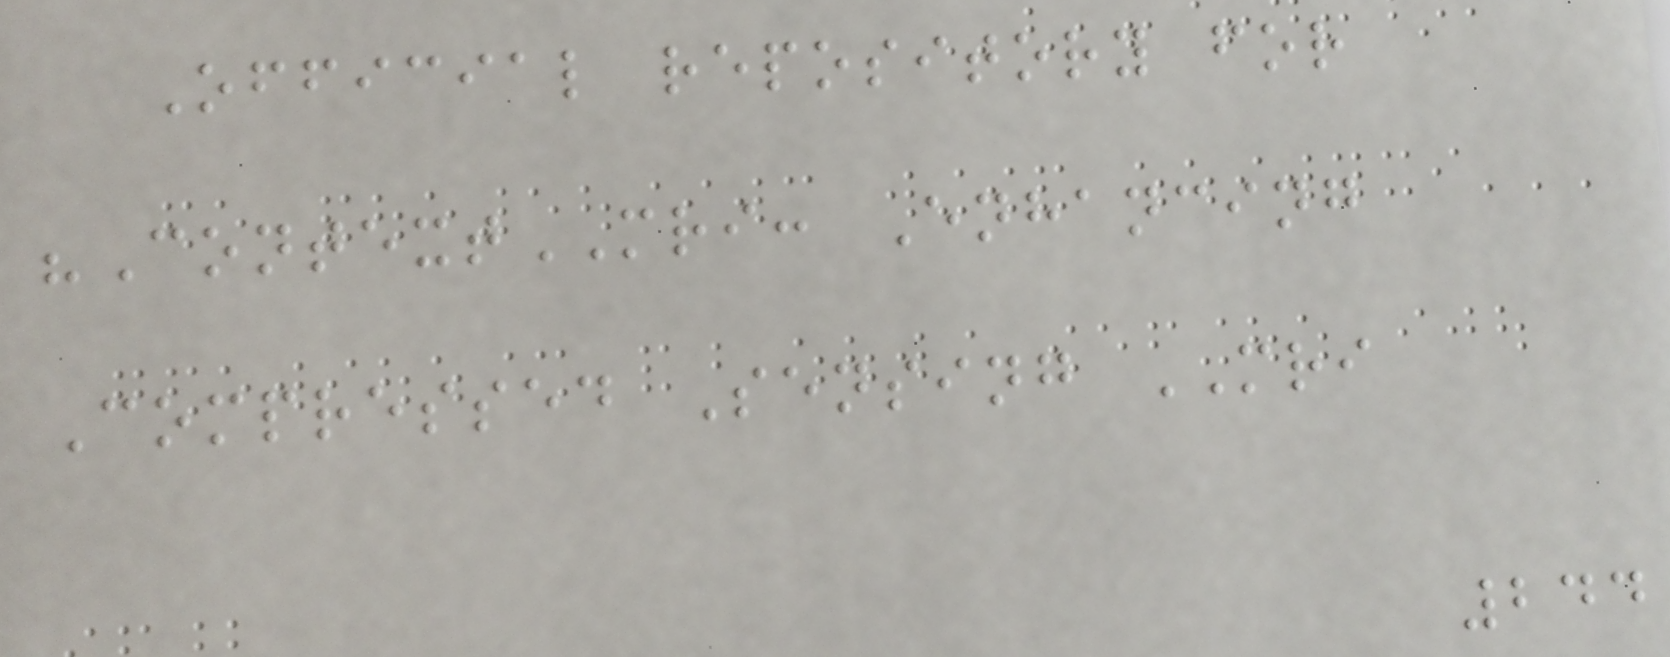Official repository for
"ContextMRI: Enhancing
Compressed Sensing MRI
244
